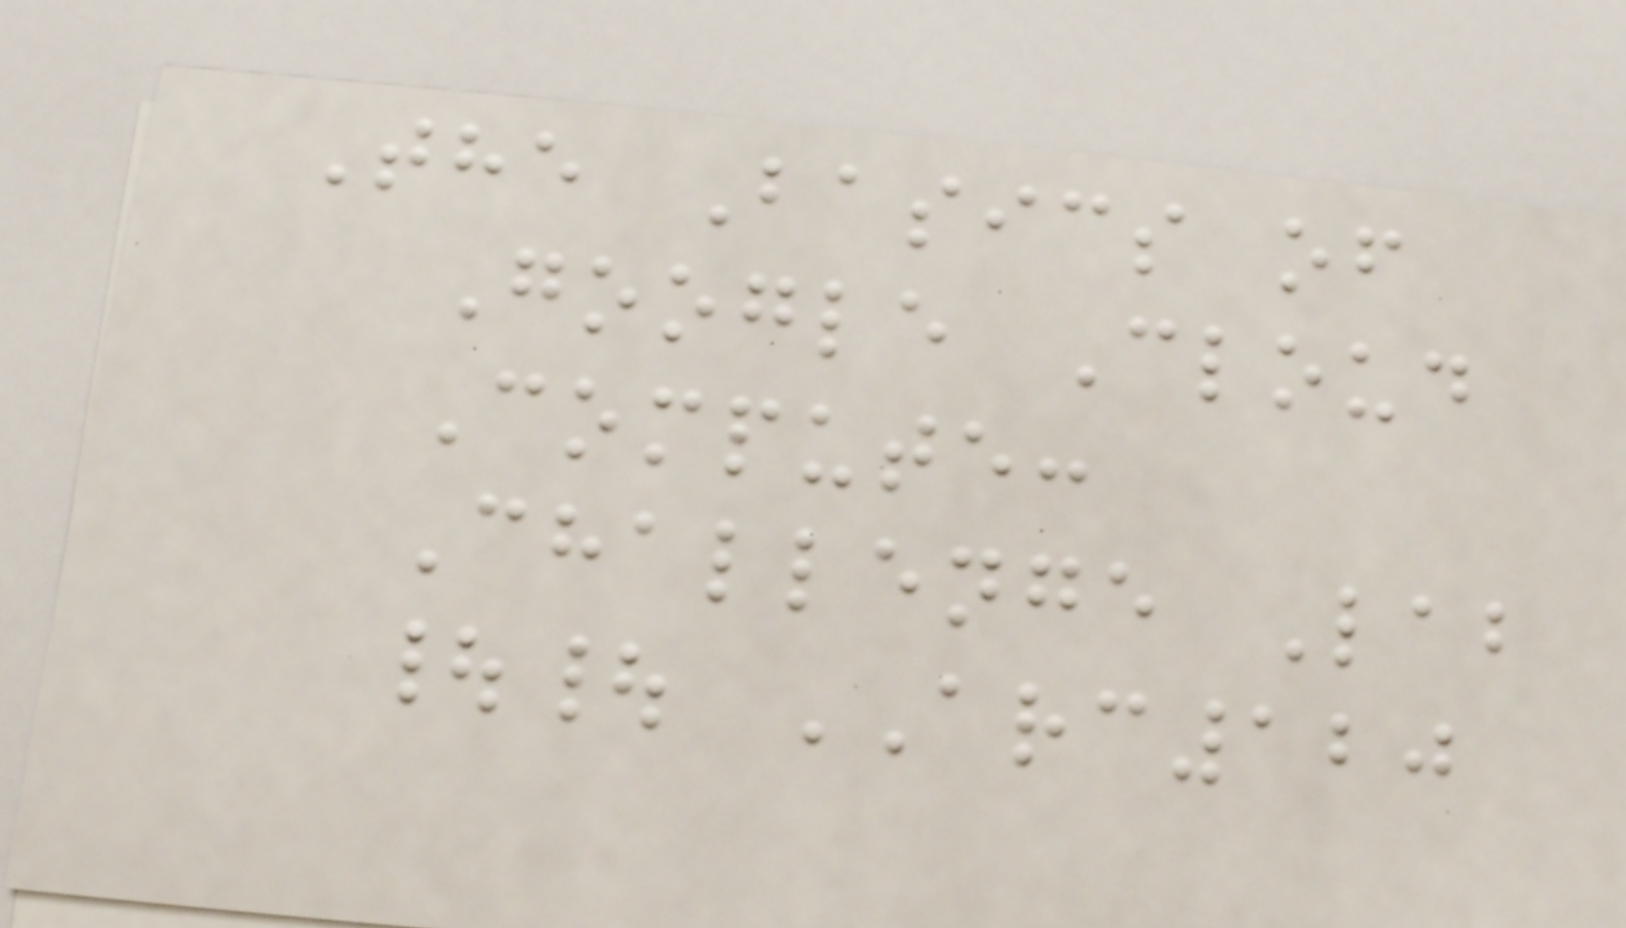The Basics of
Google Cloud
Compute:
Challenge Lab
|| ARC120
